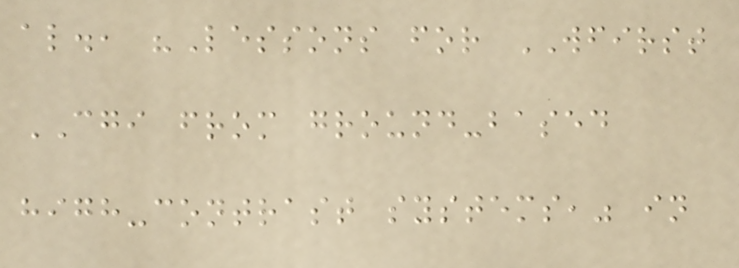al., "Lessons for WFIRST
CGI from ground-based
high-contrast systems," in
